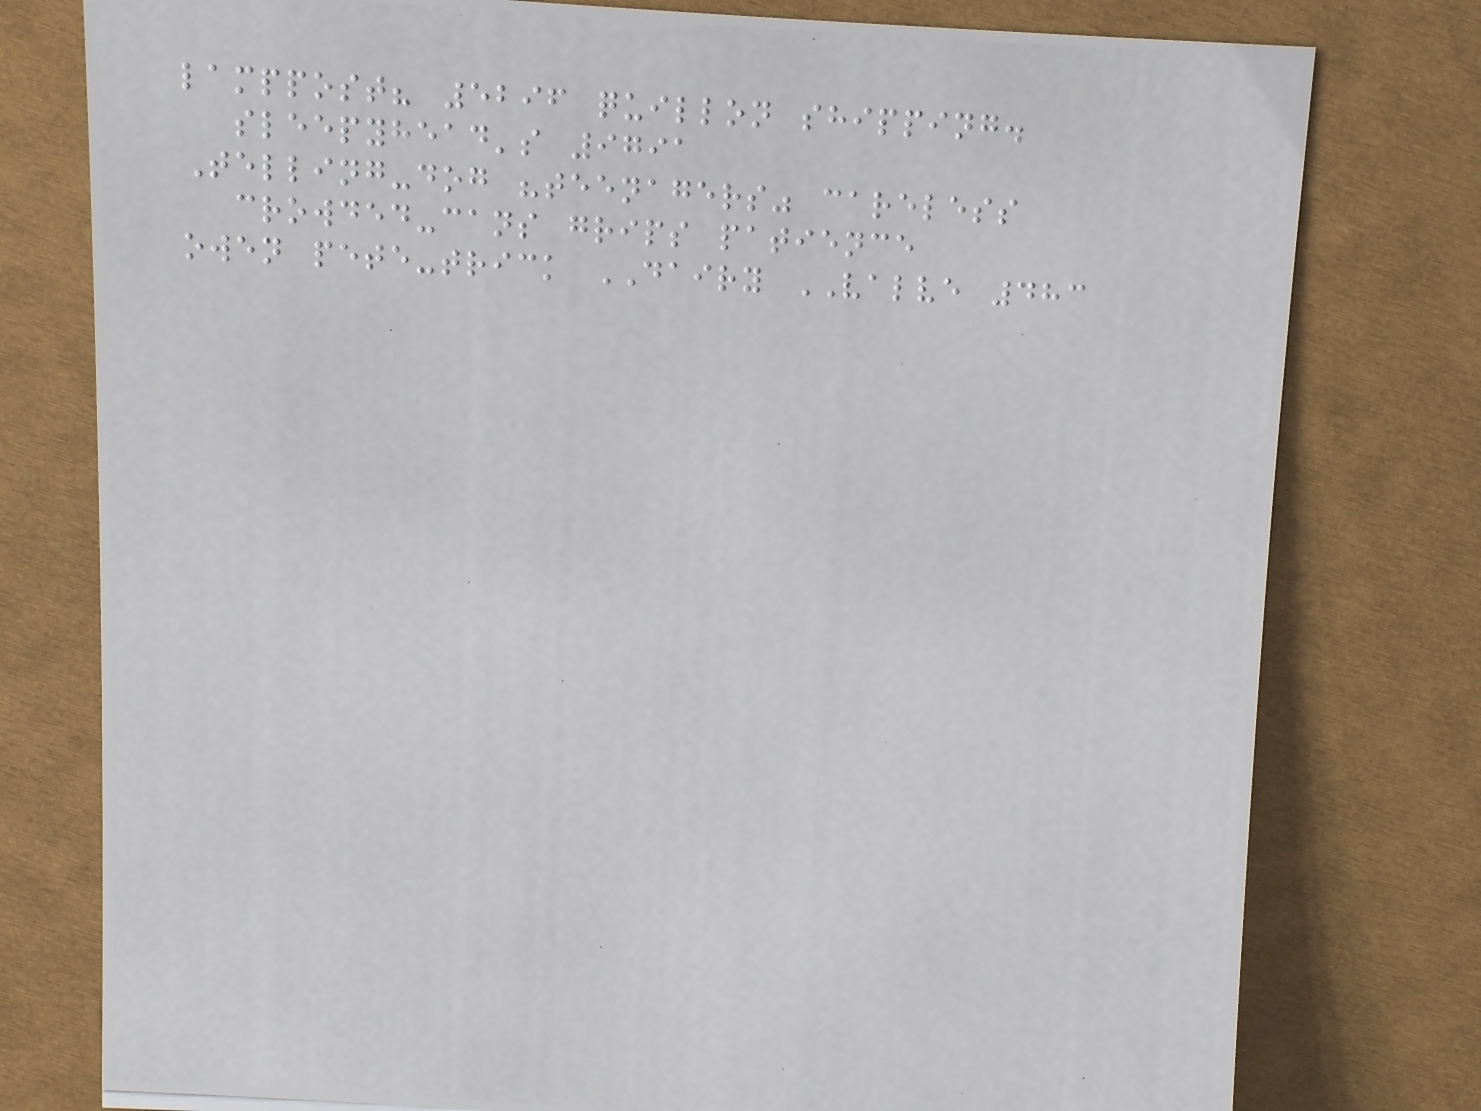lamppost? 5296 quillon shipping.
sleepyhead's 9791
Telling-dog "teenagers" careless
crowded-cans grips patience
owen pete-trick DAIRY VALVE 483
